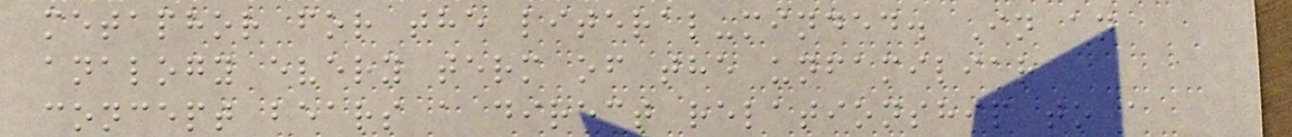metaphor for the literal-minded. In an
analogy every term of the unfamiliar
concept bears a direct relationship to a
